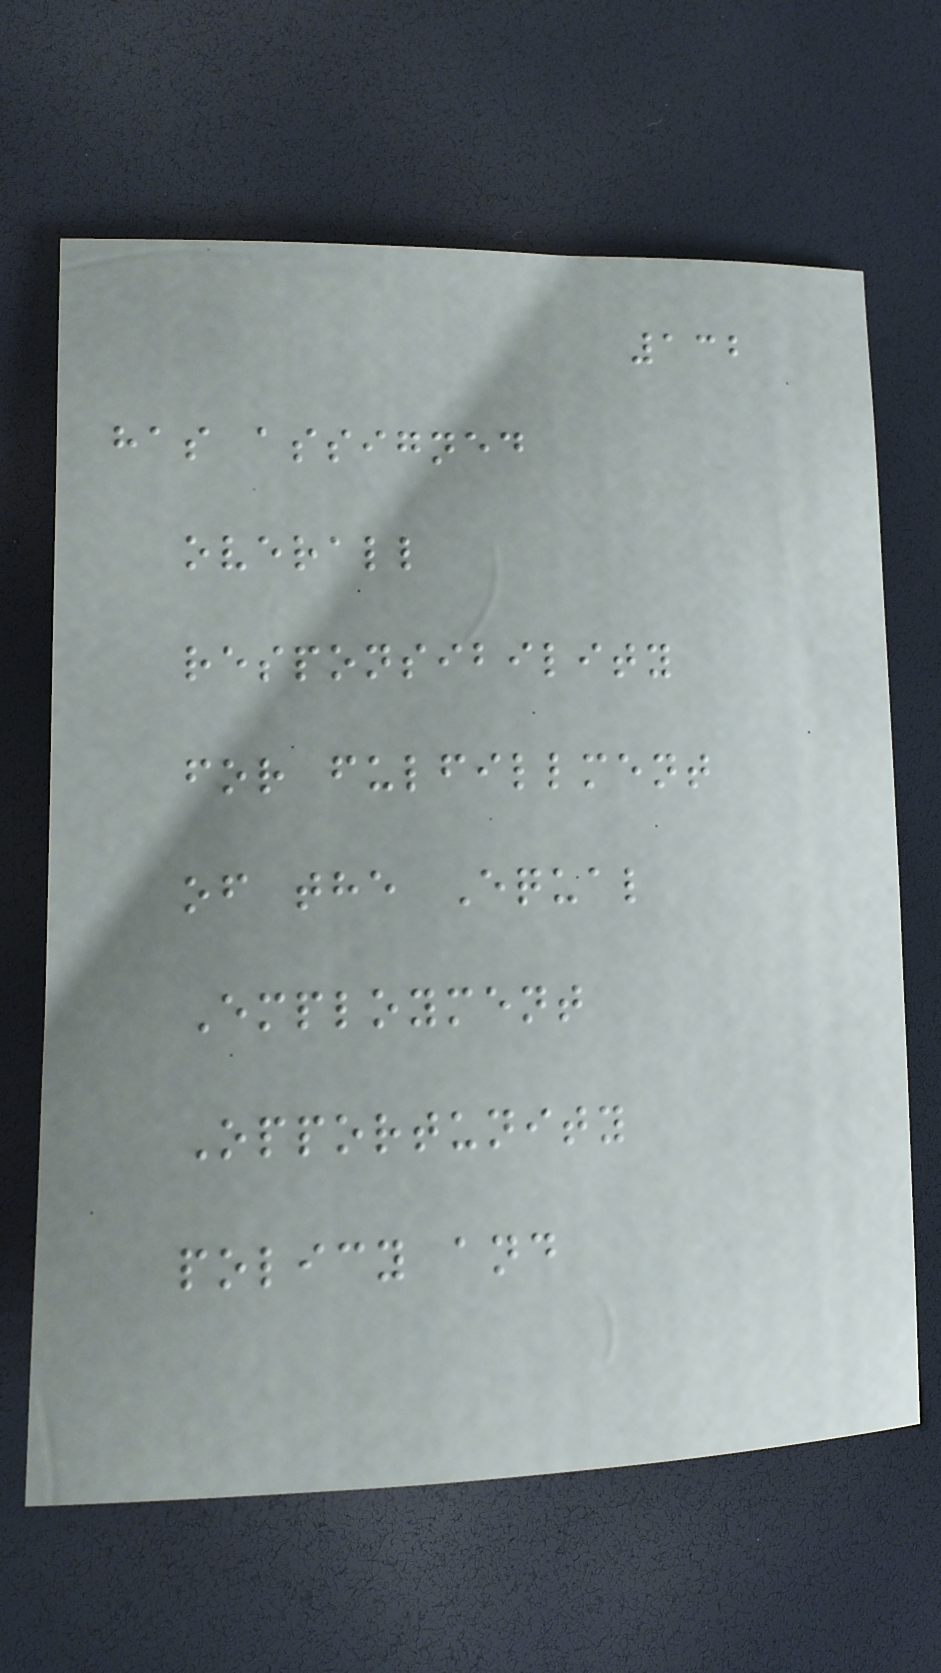132
has assigned
overall
responsibility
for fulfillment
of the Equal
Employment
Opportunity
policy and
